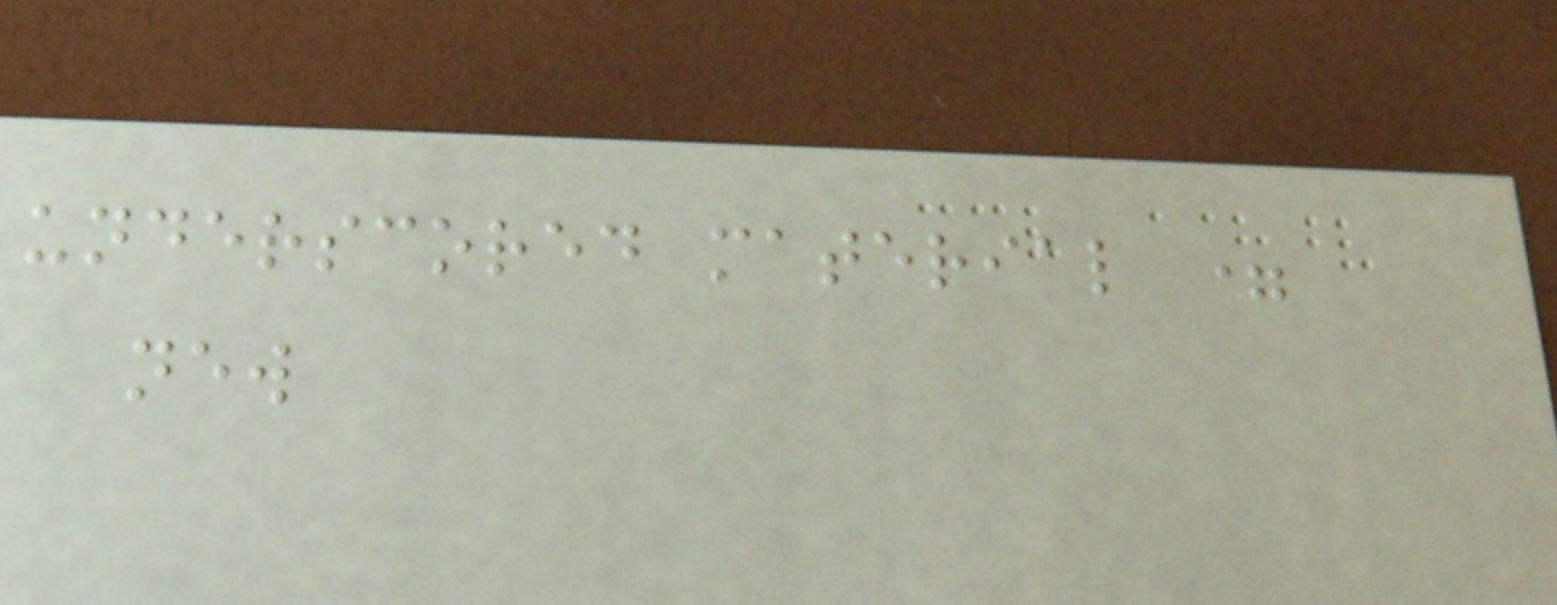underscored material =
new
